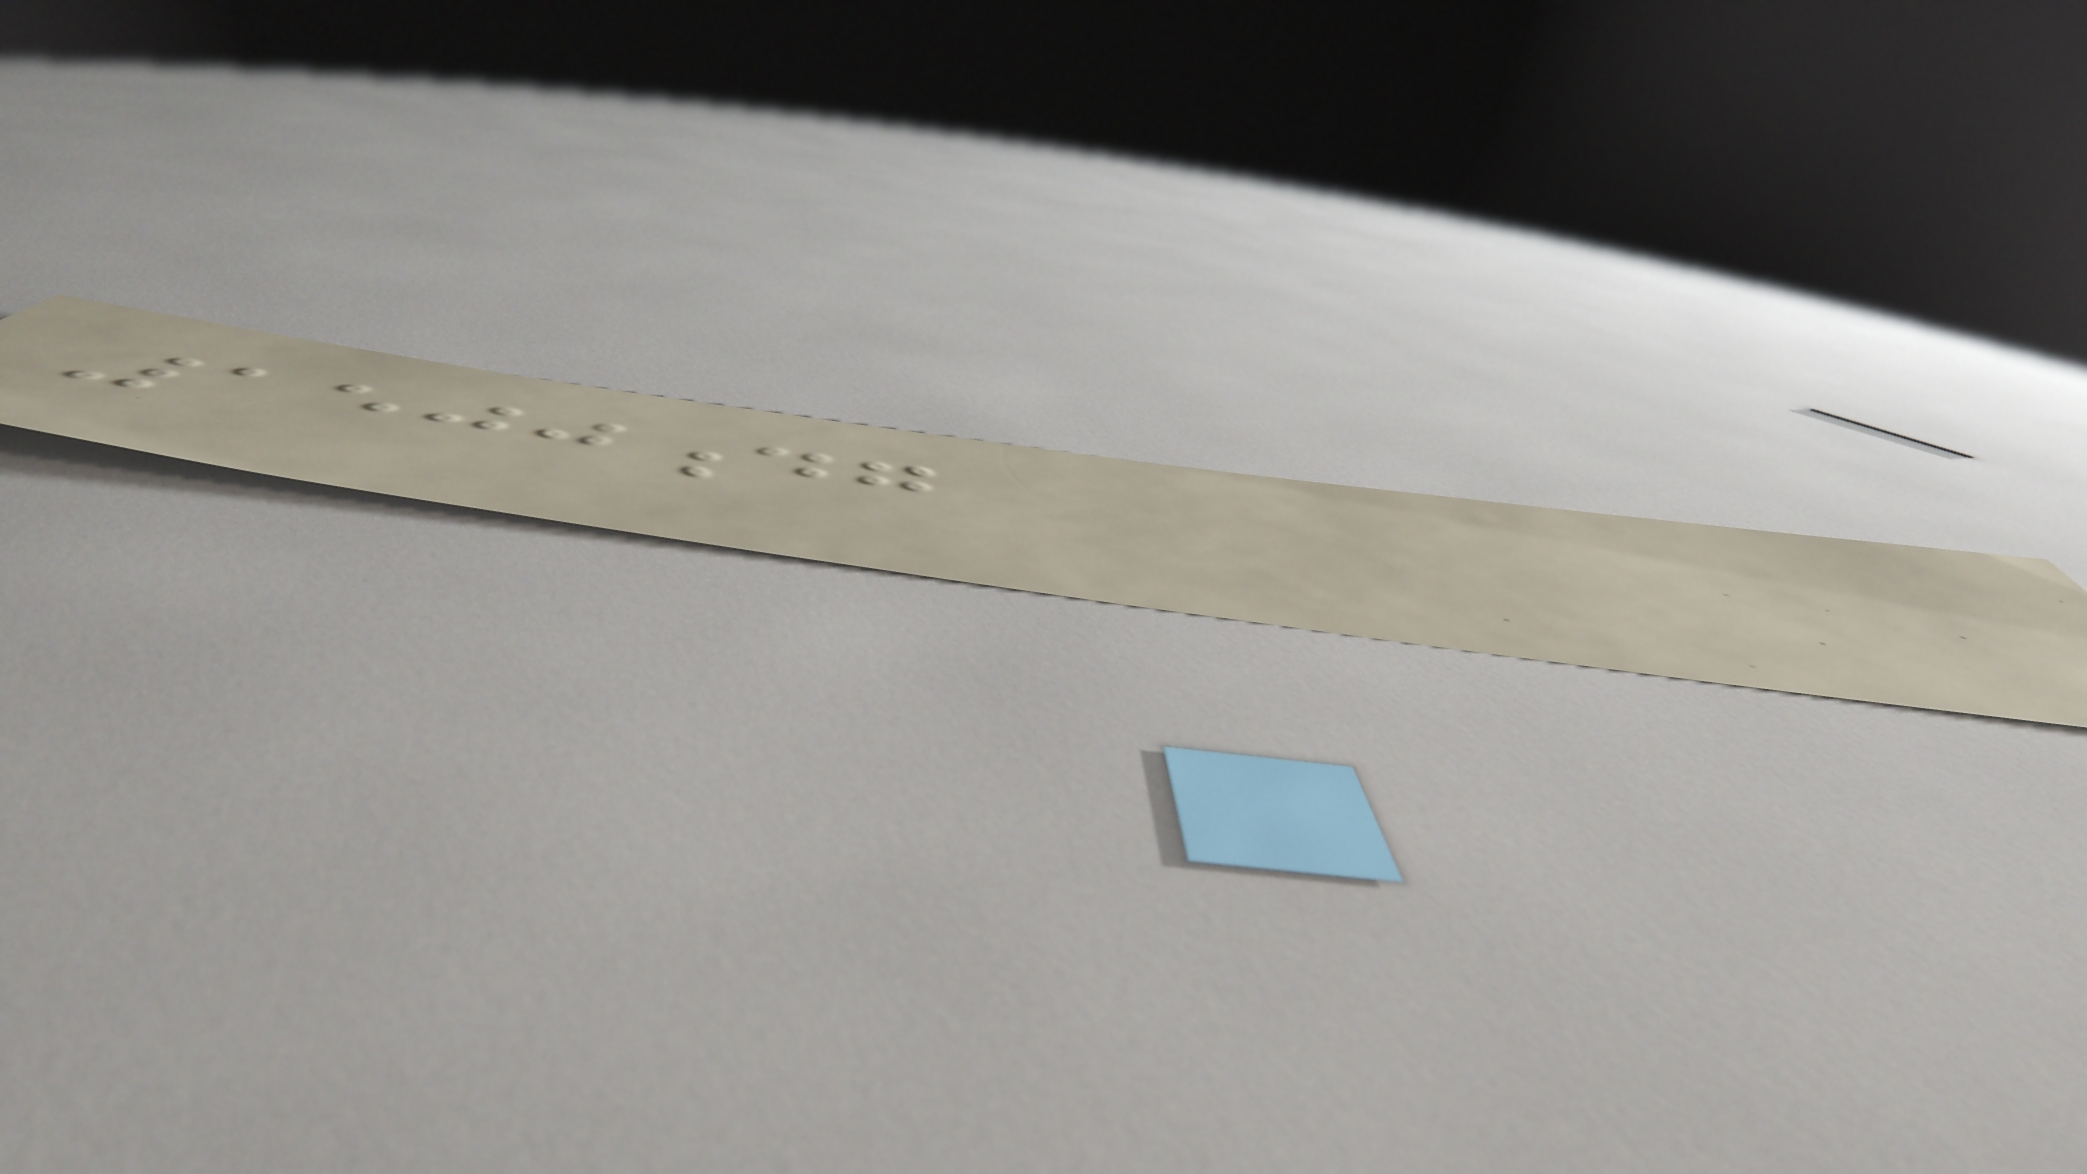1500dg
